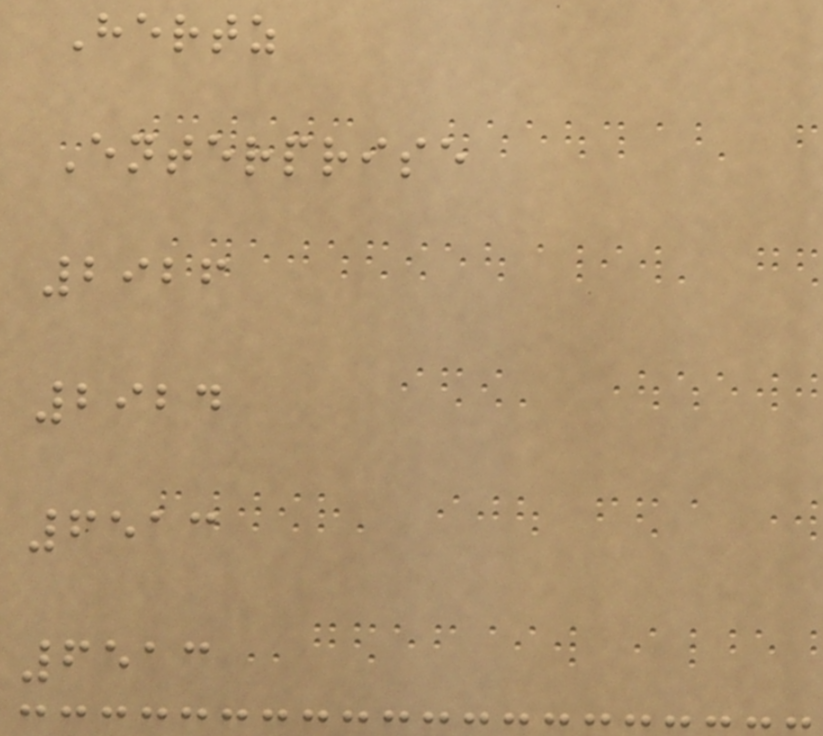Hertz
Enterprise
2926
2924
6513
6513
